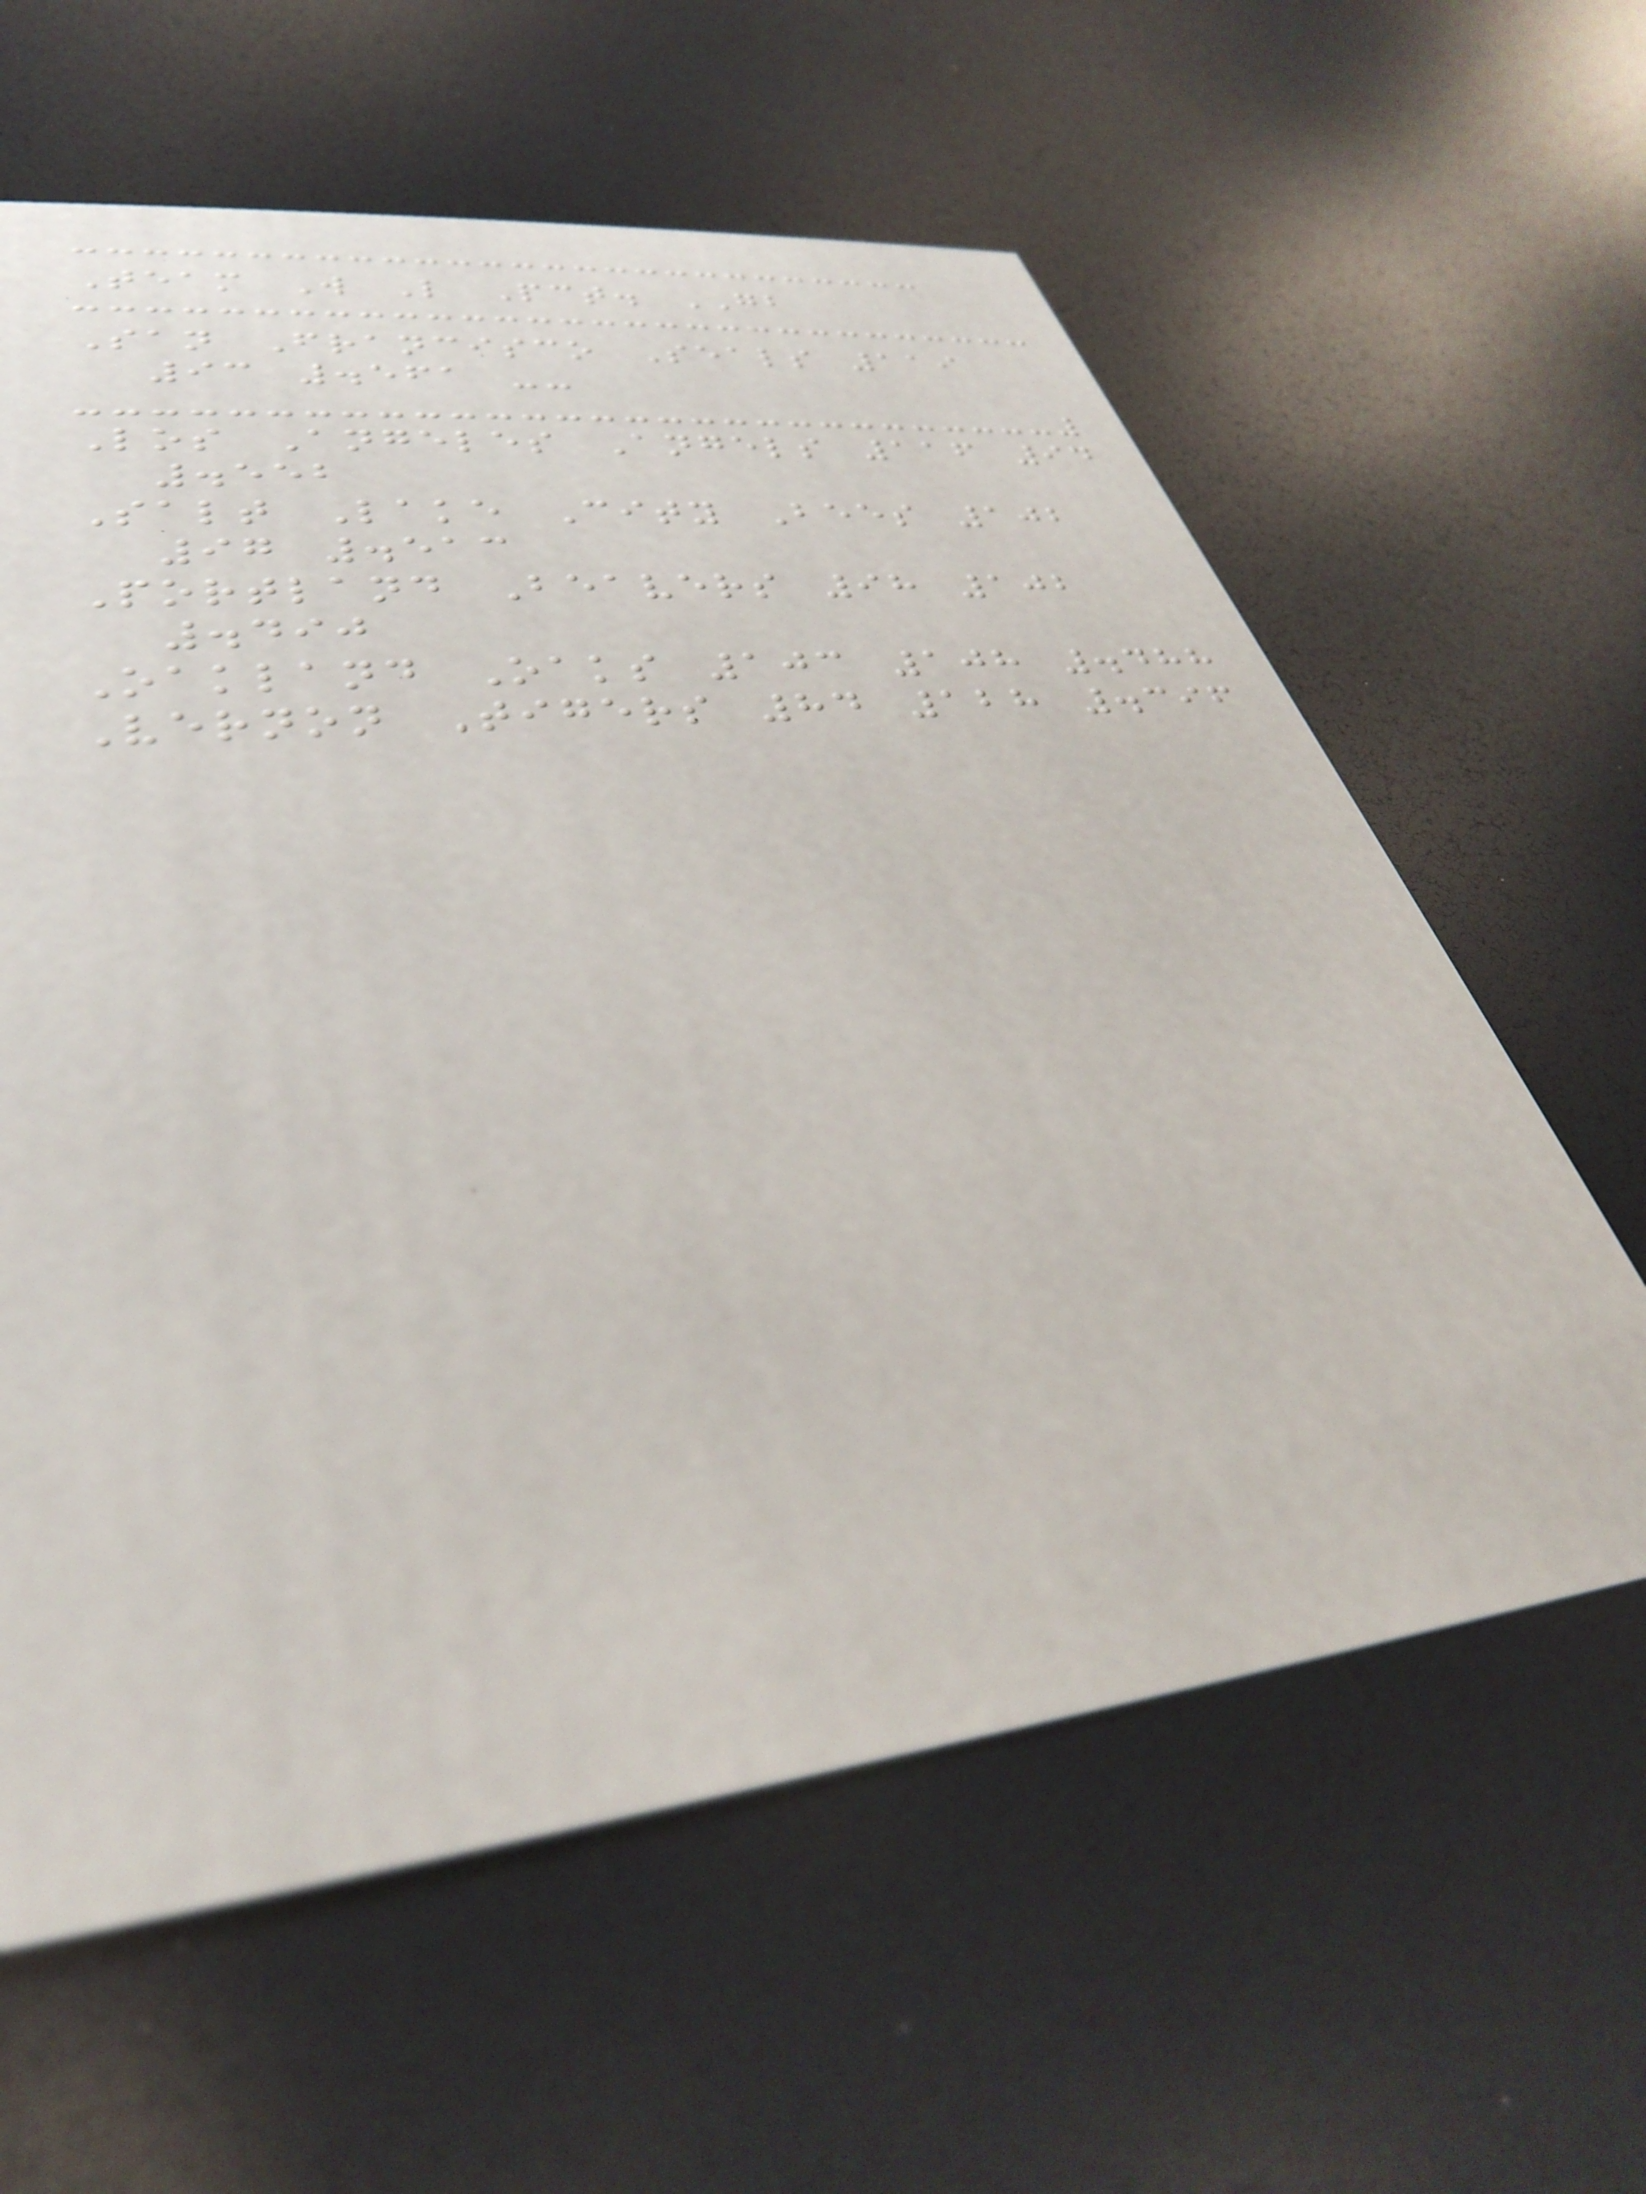Team W L Pct. GB
San Francisco Seals 119
93 .561 --
Los Angeles Angels 116 94
.552
Salt Lake City Bees 102
97 .513
Portland Beavers 98 102
.490
Oakland Oaks 103 108 .488
Vernon Tigers 84 128 .396
